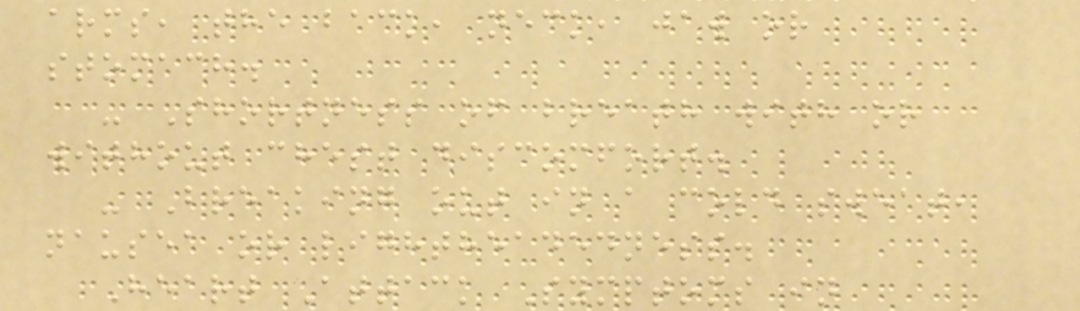arms, the back, neck, jaw or
stomach.
- Shortness of breath with or
without chest discomfort.
- Breaking out in a cold sweat,
nausea or lightheadedness.
Heart Attack Symptoms in
